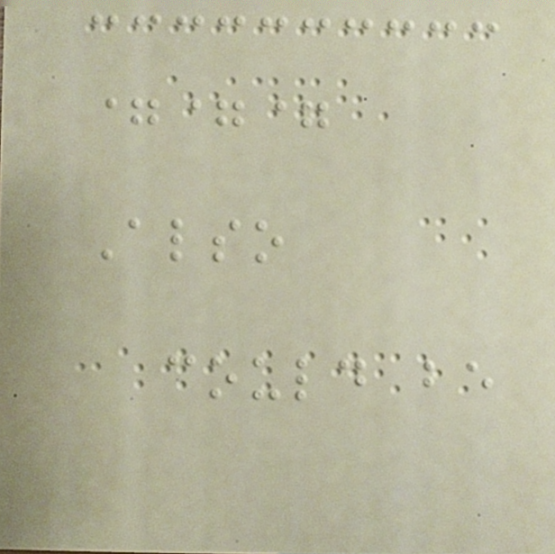===
Also
could be
